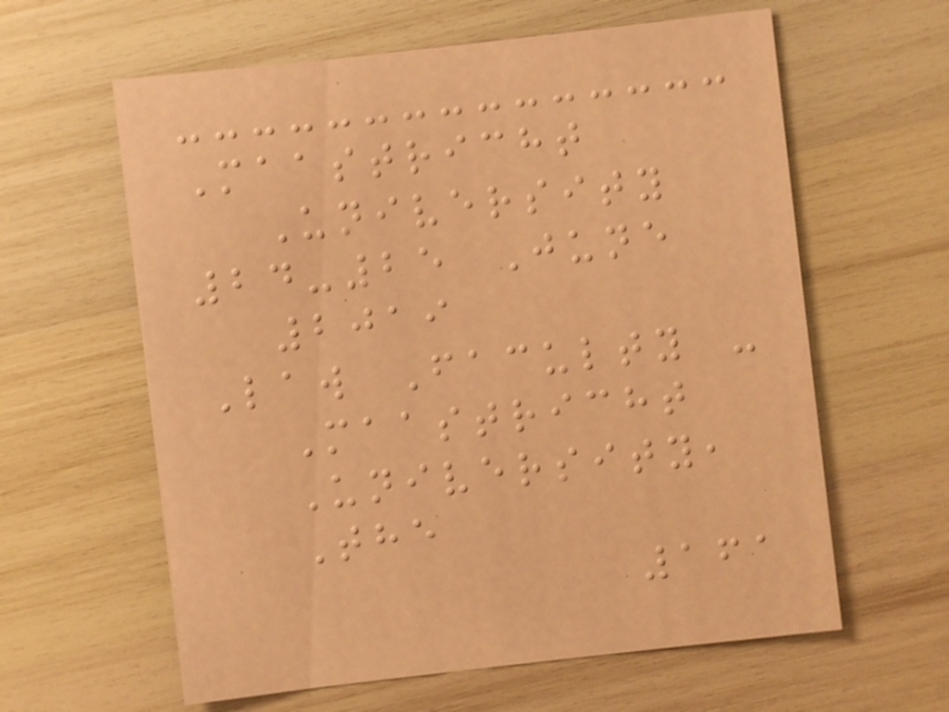Maastricht
University
24-25 June
2019
Law Faculty -
Maastricht
University,
The
161
